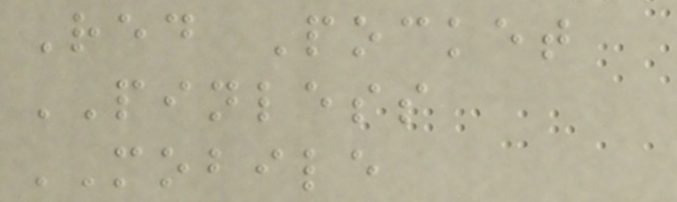Red Pocket
PINLESS
MOBILE
